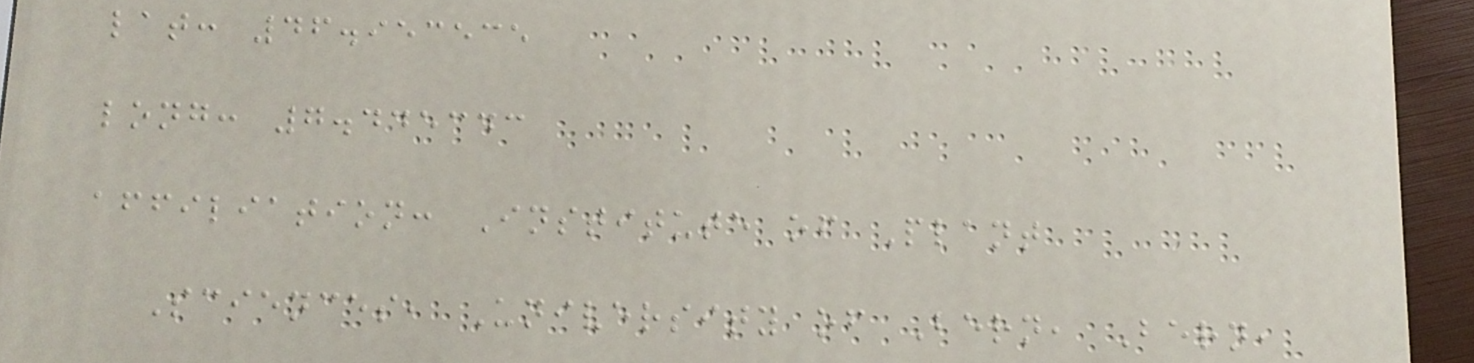lat: 46.953535
long: 7.445343
affiliation: Institute of Plant
Sciences, University of Bern, Bern,
